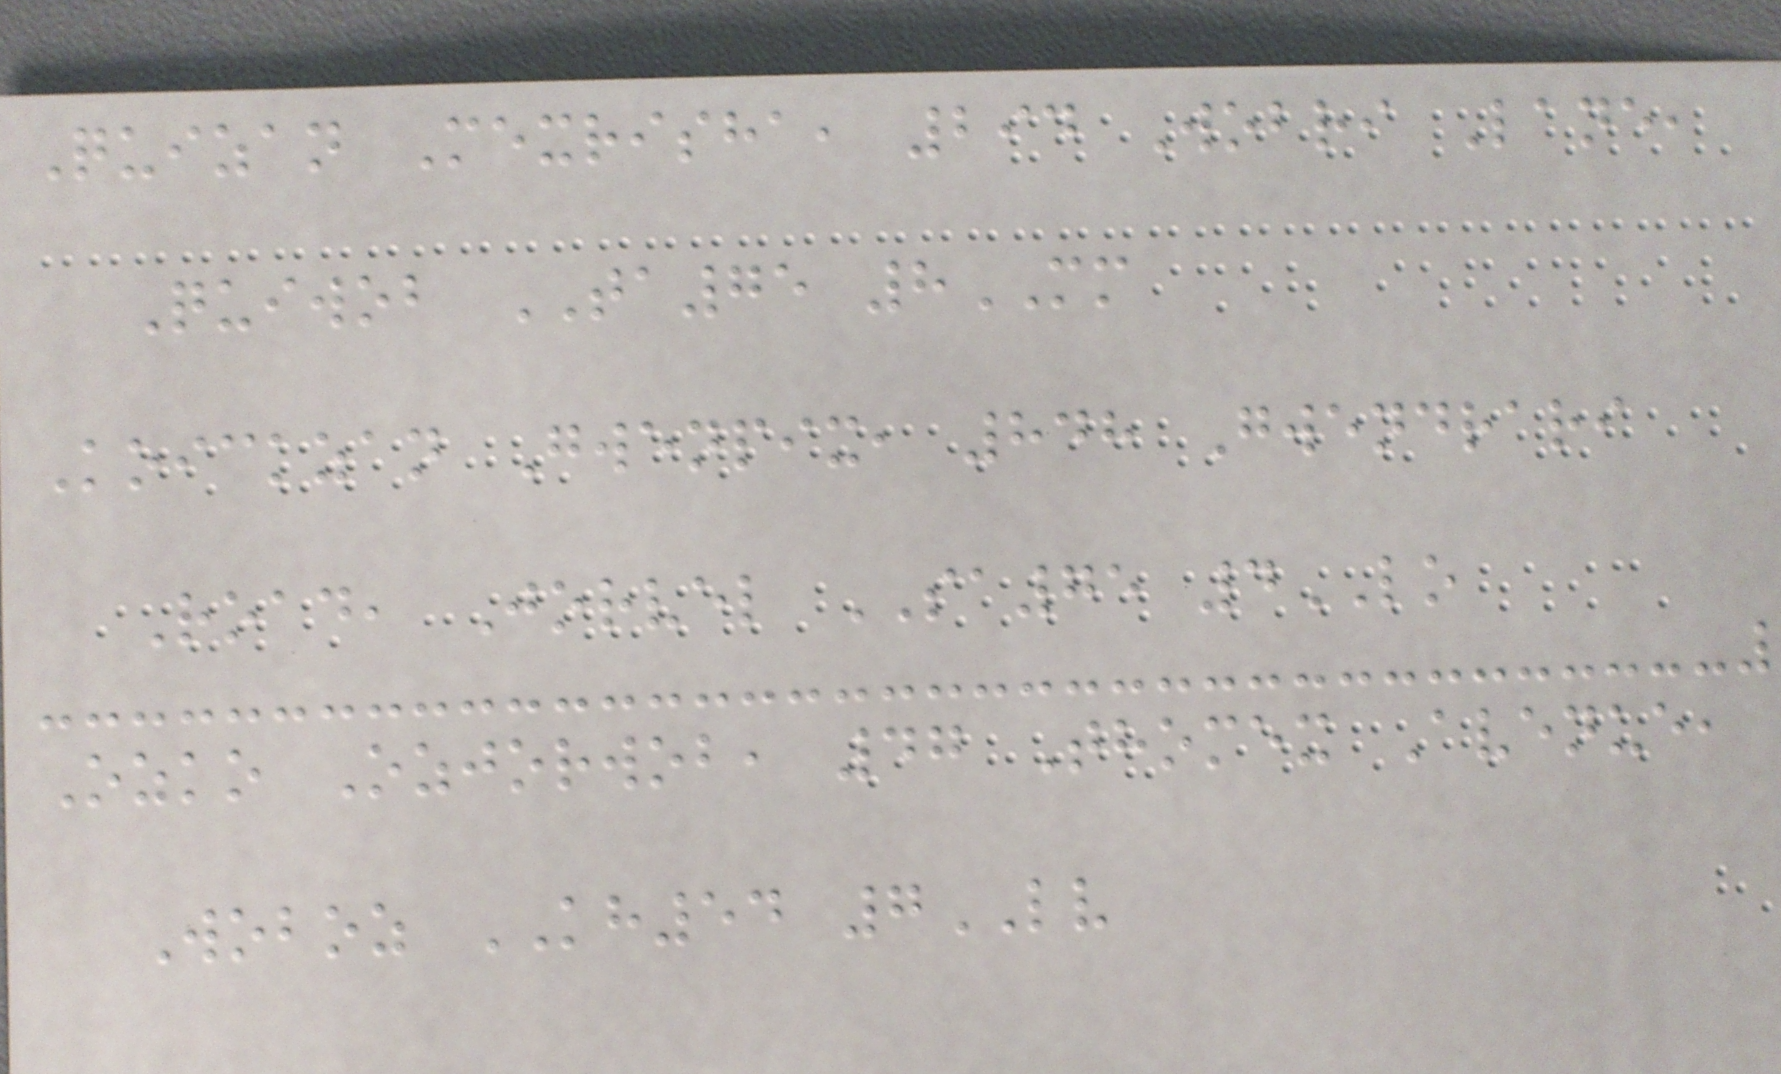Quizan Mexrisha, 294 Wobri Lane,
Quiwob TA75 8MM
Koickzan Gwenpix, 848 Gwendrari
Road, Jorvel SA75 4LO
Ozko Ozjorwob, 47 Thomex Avenue,
Woboz KH54 7LV
